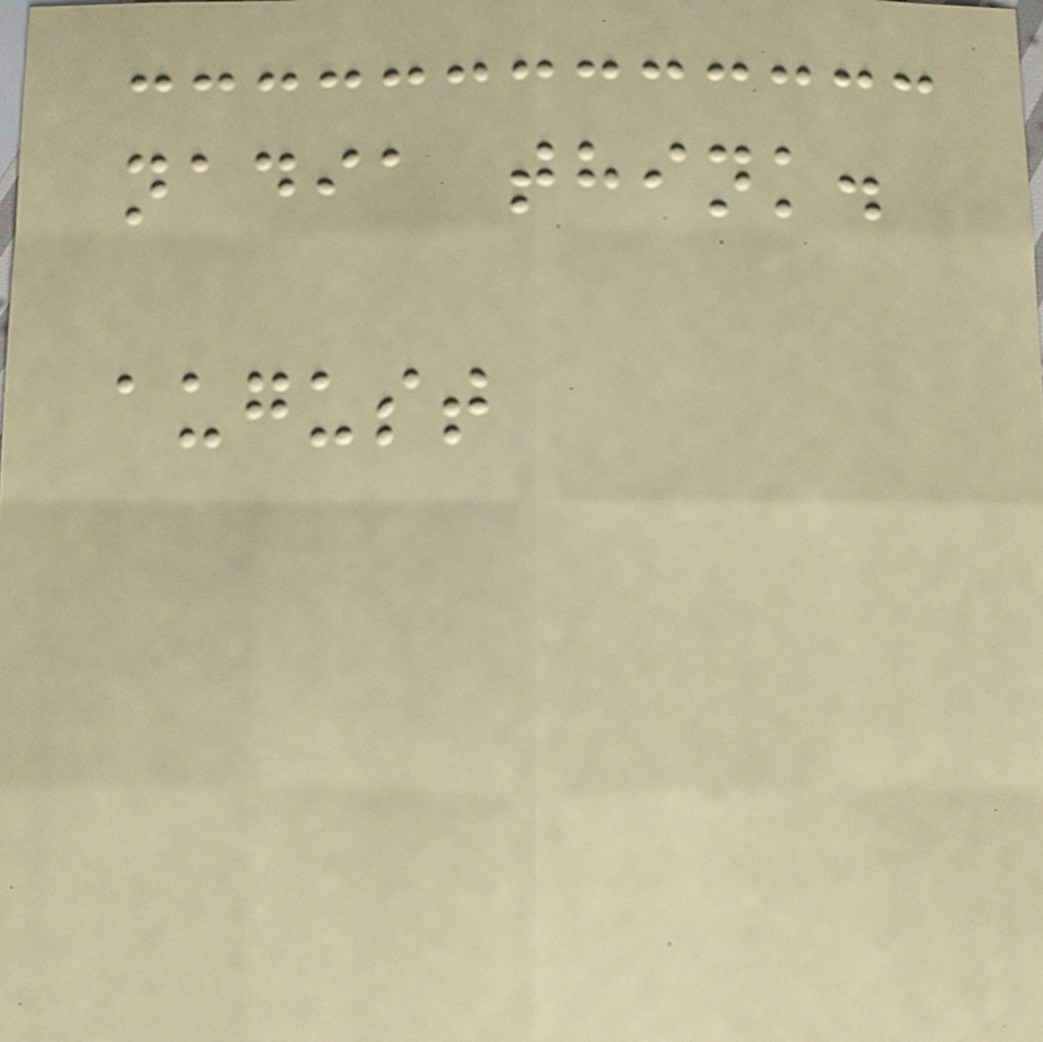nadia think.
august
